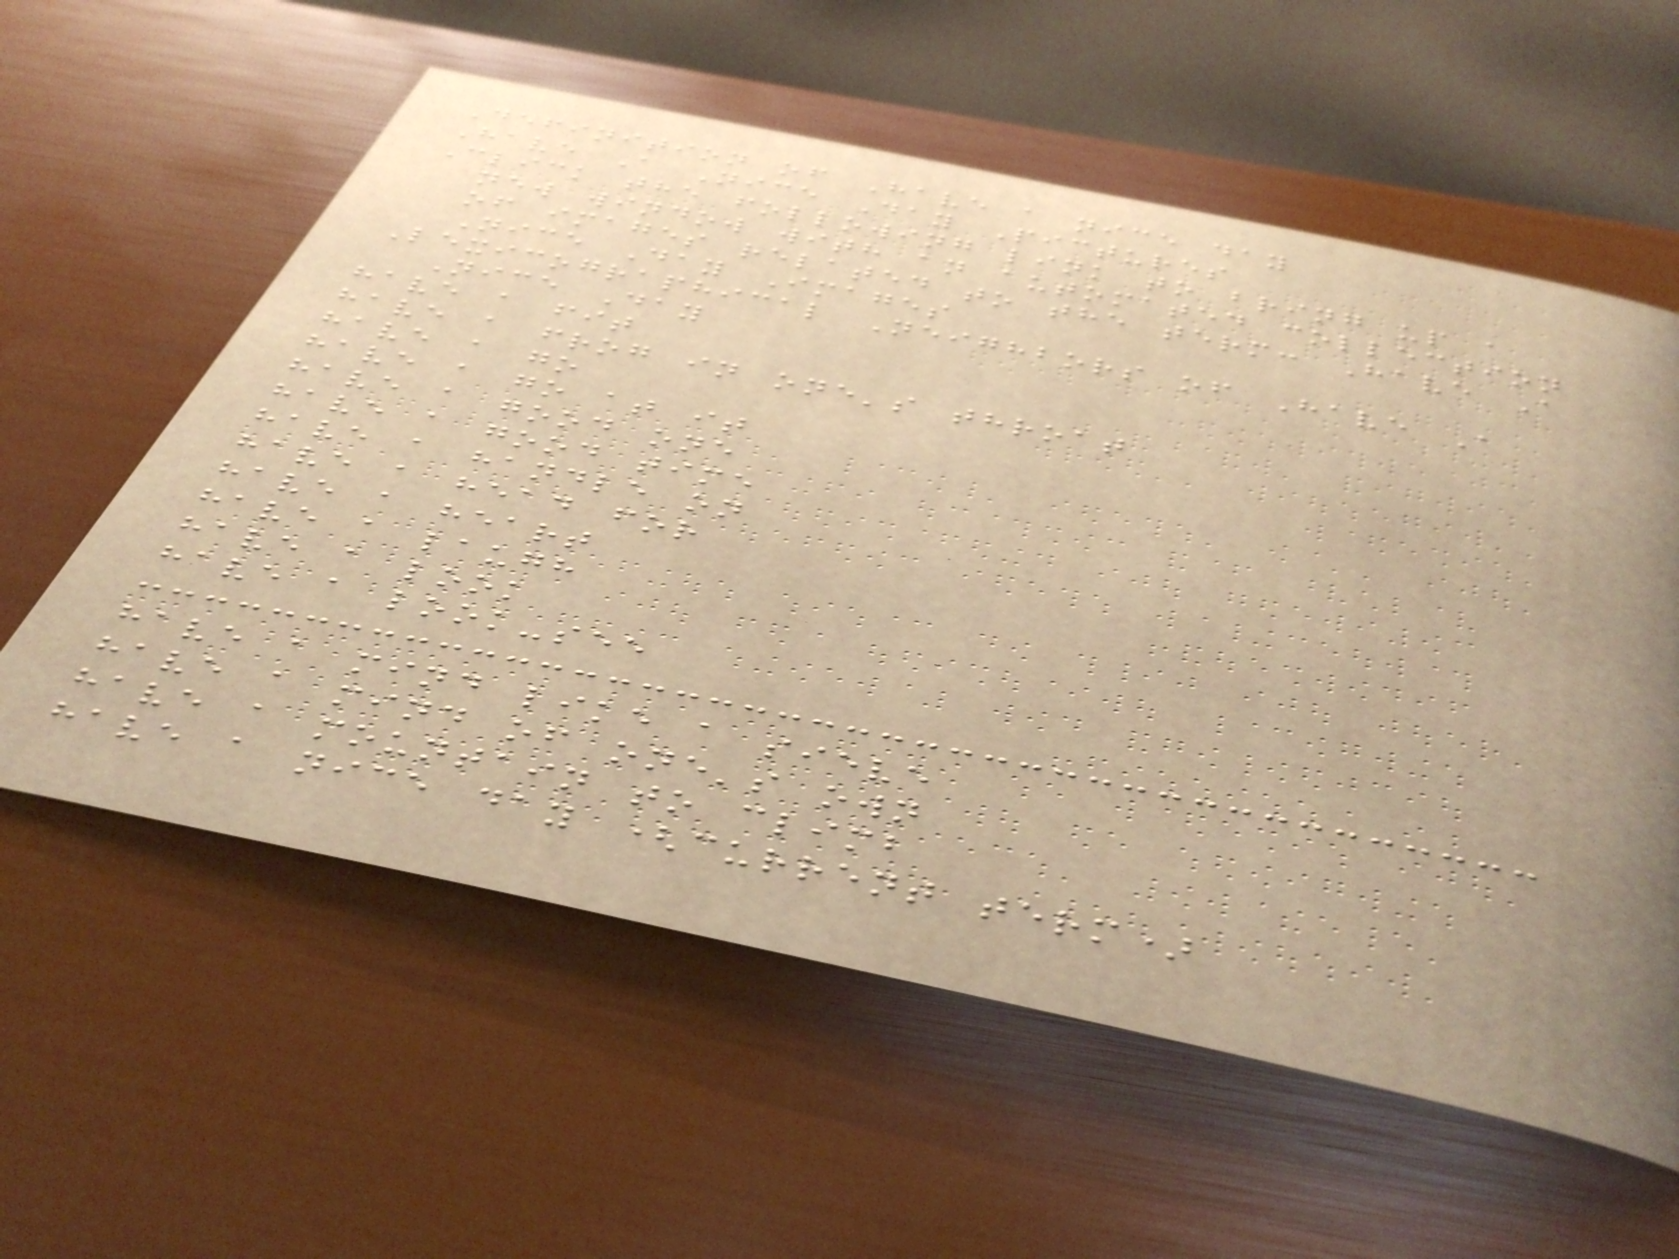Definition of Have a nice day
Have A Nice Day Pictures
Click the following link to bring up a
new window with an automated collection
of images related to the term: Have A
Nice Day Images
Lexicographical Neighbors of Have A
Nice Day
have a fit
have a frog in one's throat
have a go
have a go at it
have a good one
have a good time
have a handle on
have a head for
have a heart
have a laugh
have a look
have a look-see
have a mind like a sieve
have a mind of one's own
have a mountain to climb
have a nice day (current term)
